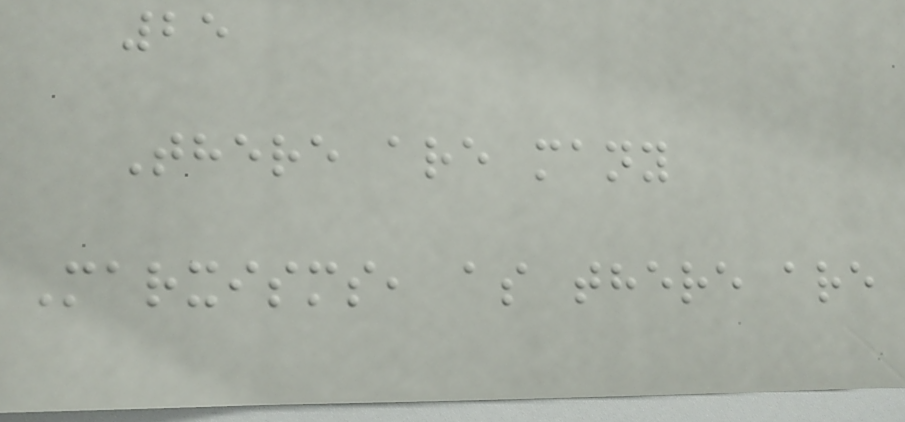25
There are many
Marxisms, as there are
